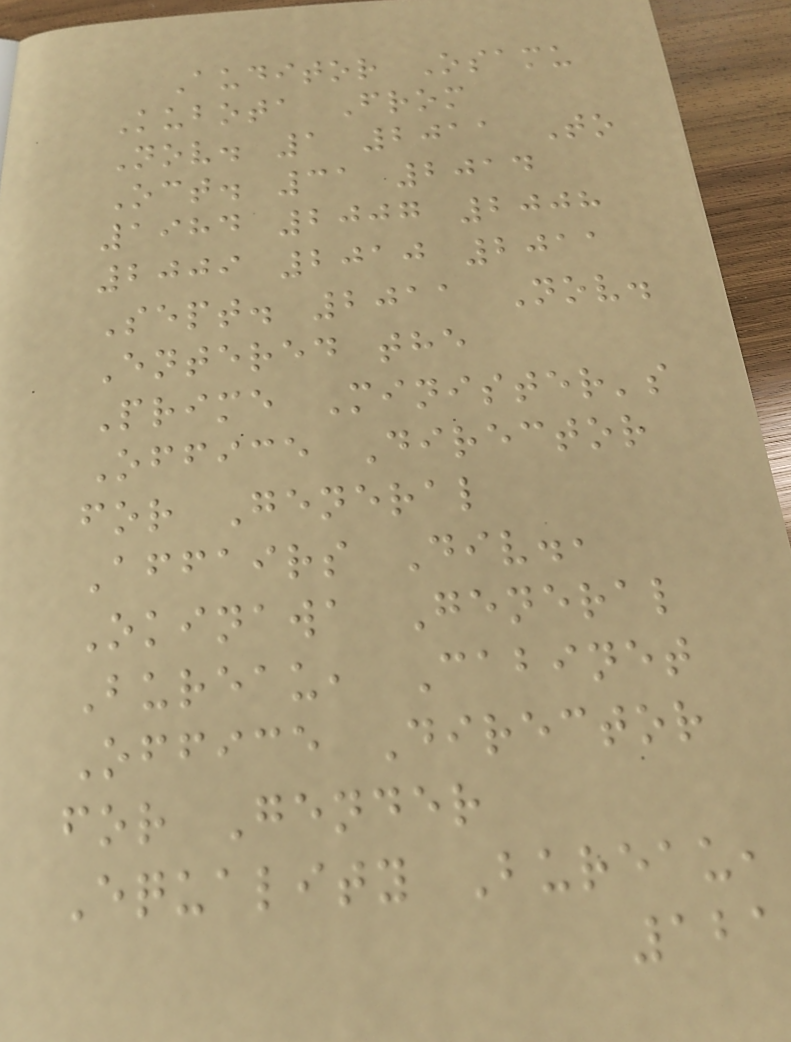Auditor Osamu
Kubota From
Nov. 1 2011 To
Oct. 31 2014
1984 2007 2008
2009 2010 2011
Sept. 2011 Nov.
Entered the
Prime Minister's
Office Director
for General
Affairs Div.,
Okinawa General
Bureau, Cabinet
Office Director
for Gender
Equality Bureau,
121
